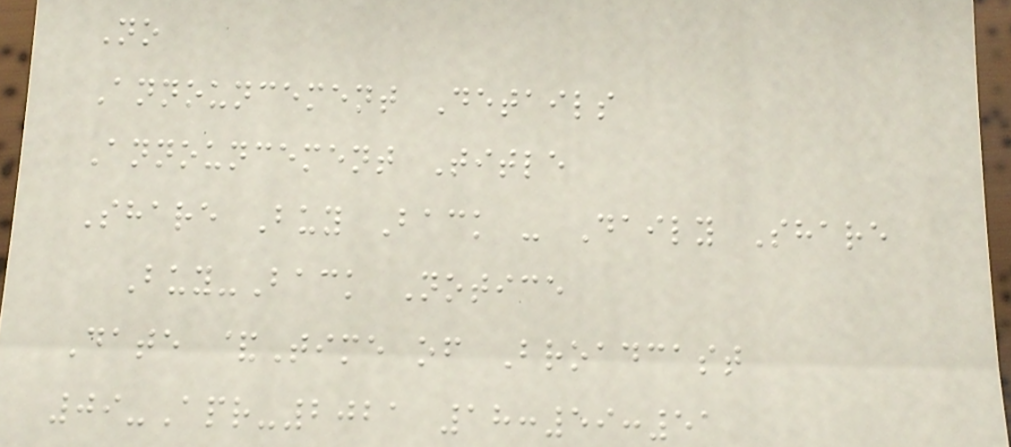No
Announcement Details
Announcement Title
Share Buy Back - Daily Share
Buy-Back Notice
Date &Time of Broadcast
09-Apr-2021 18:59:51
